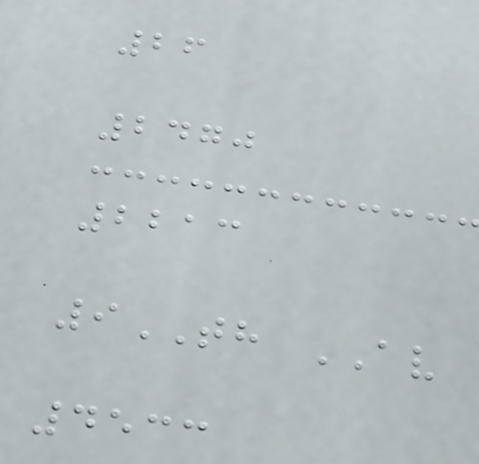26
2470
2213
9TH AV
4533
